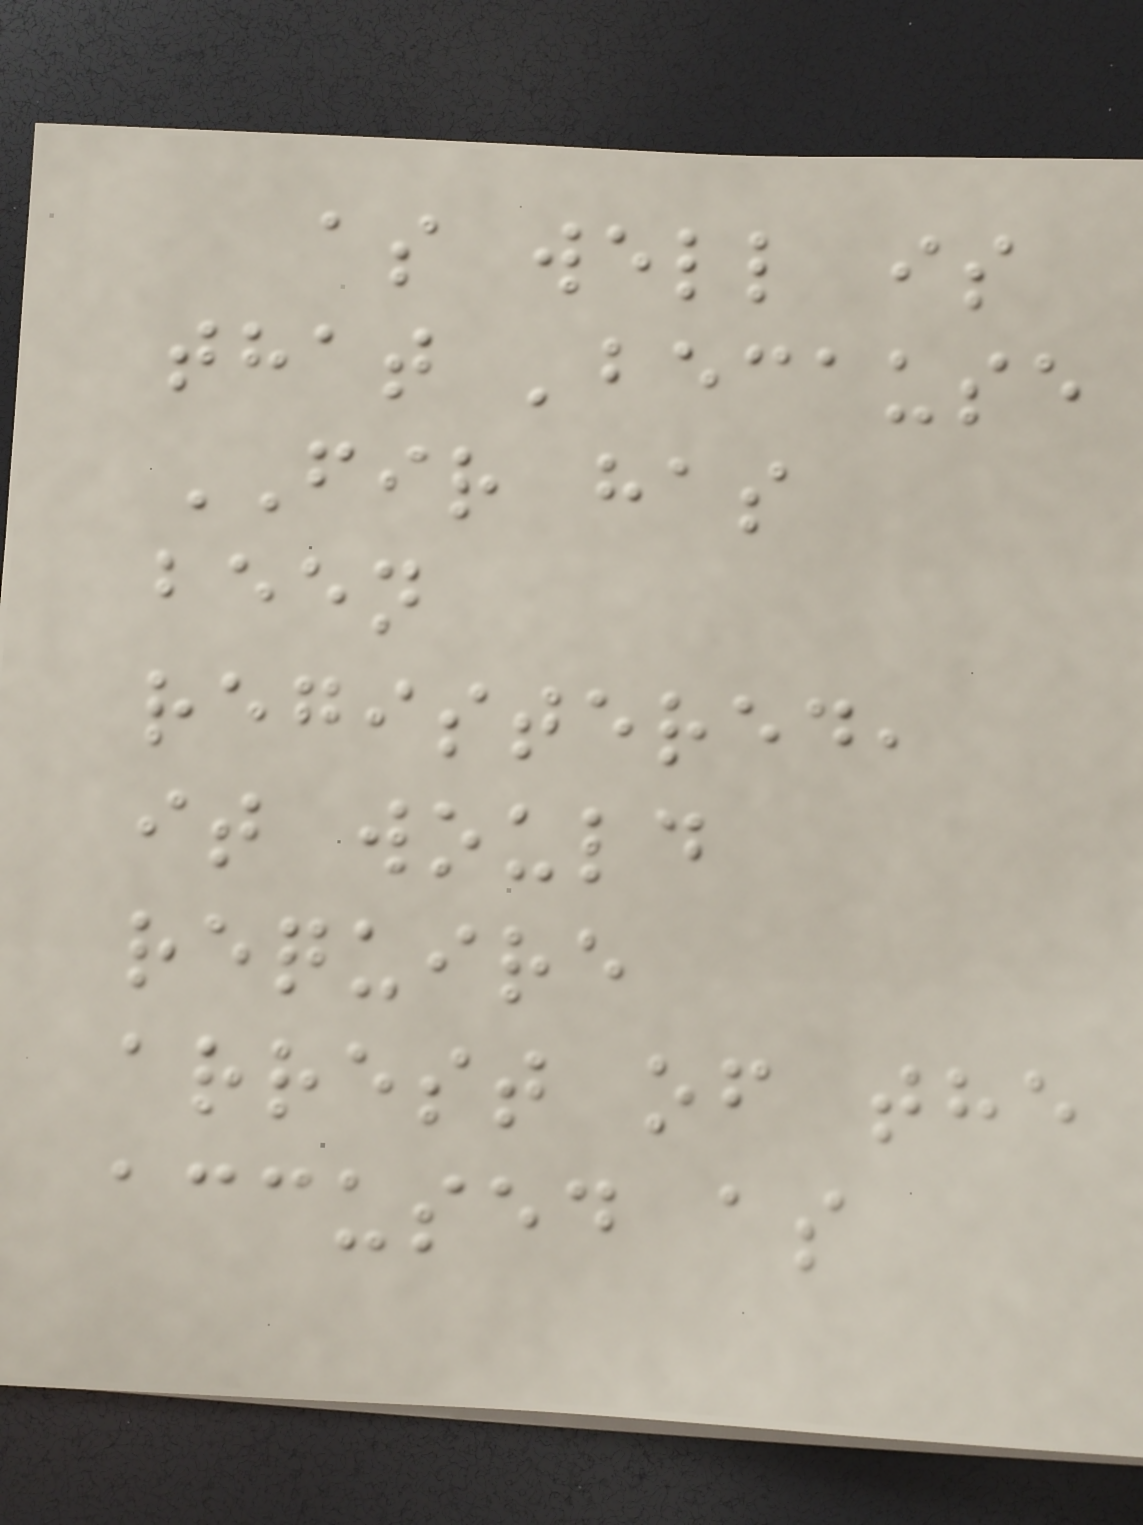as well is
that 'because
FIR has
been
registered,
it would
require
arrest of the
accused as
